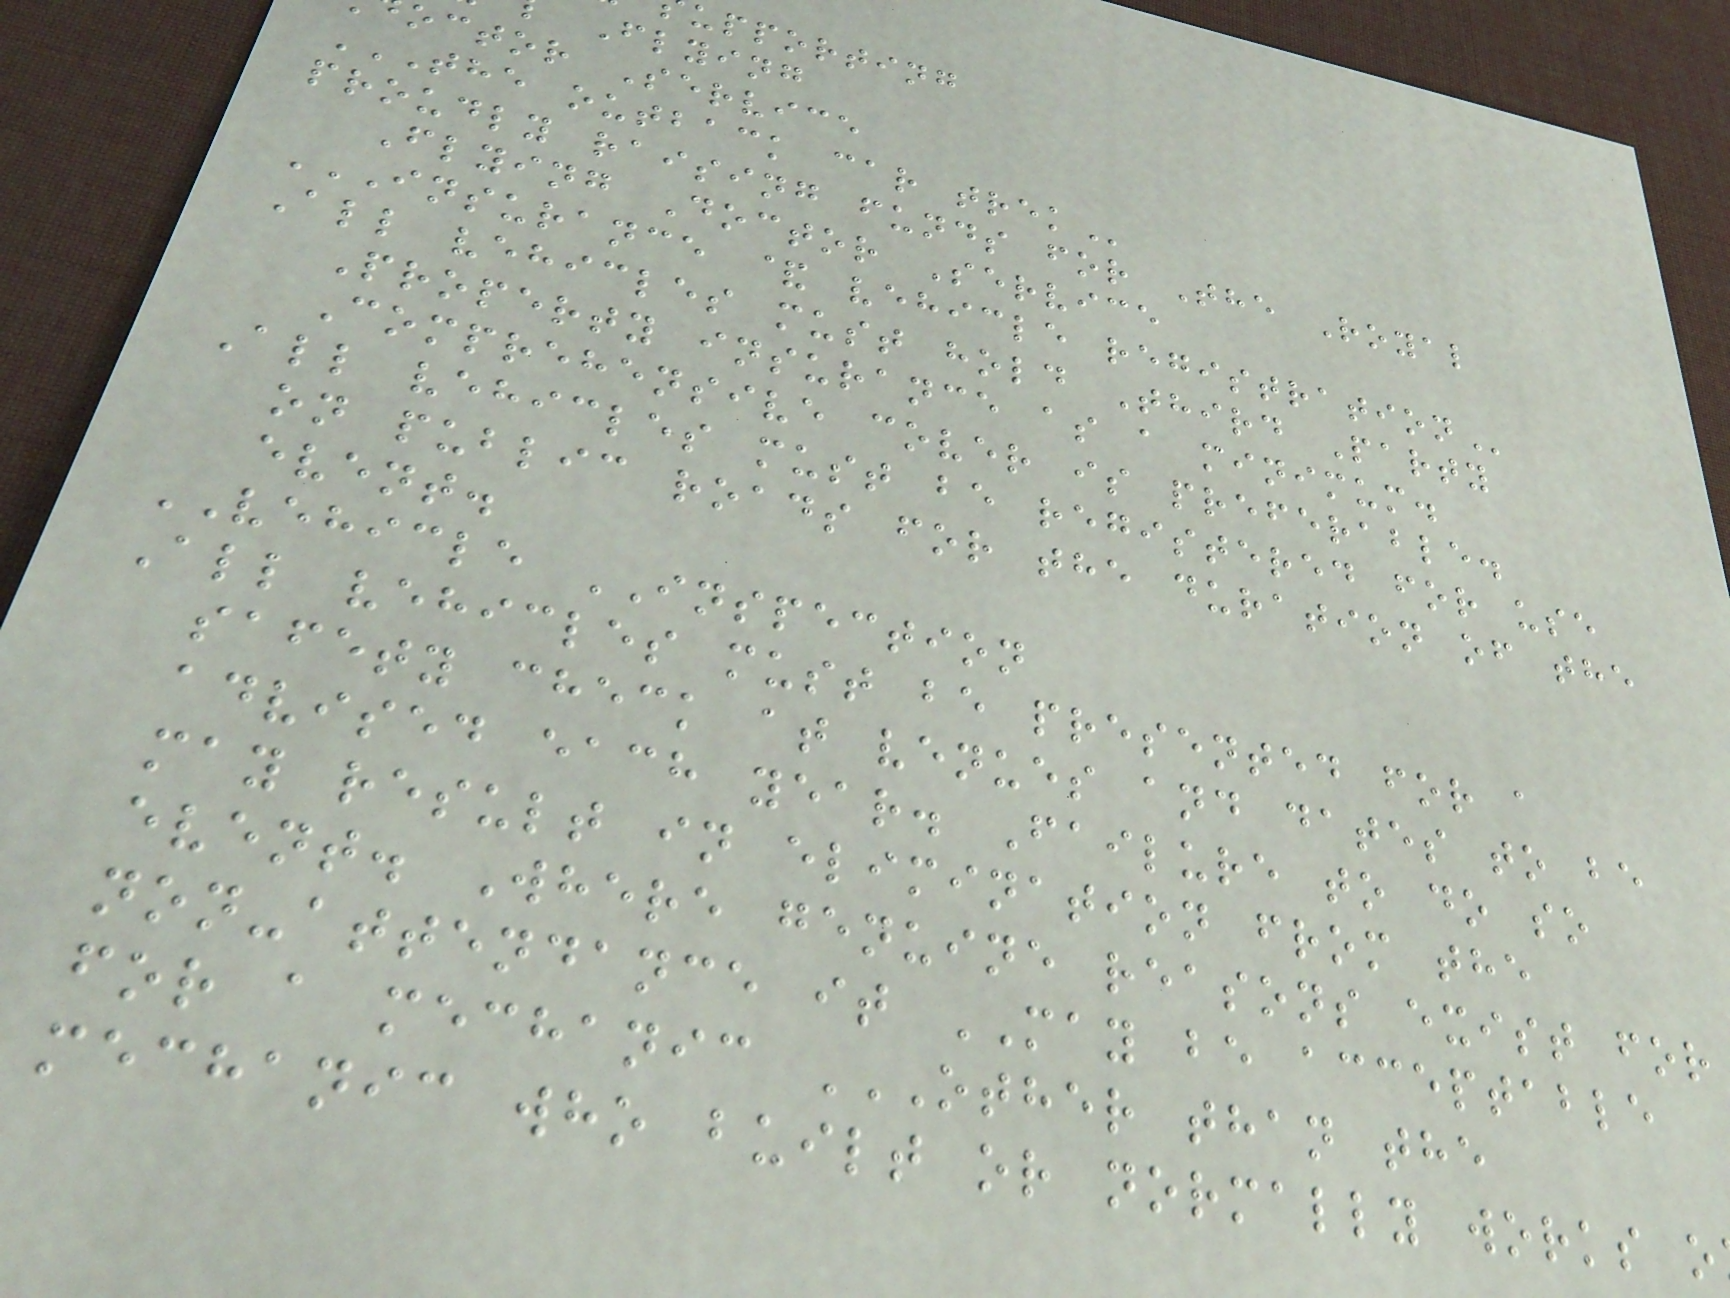upporting
Flying
octor Service
THE OUTBACK CAR TREK
proudly raising funds for The Royal
Flying Doctor Service
INSURANCE & VEHICLE REGISTRATION
All vehicles must hold Third Party
Property insurance as a minimum.
Comprehensive cover is preferable.
All vehicles must be registered for use
on public roads for the duration of the
event.
VEHICLE INSPECTION
All vehicles must be presented for a
safety check at venues and dates to be
advised each year. Failure to do so
may result in elimination from the
event. Where genuine reasons exist for
non-attendance it MAY be acceptable
for a mechanic OTHER THAN THE
mechanic who built or normally works
